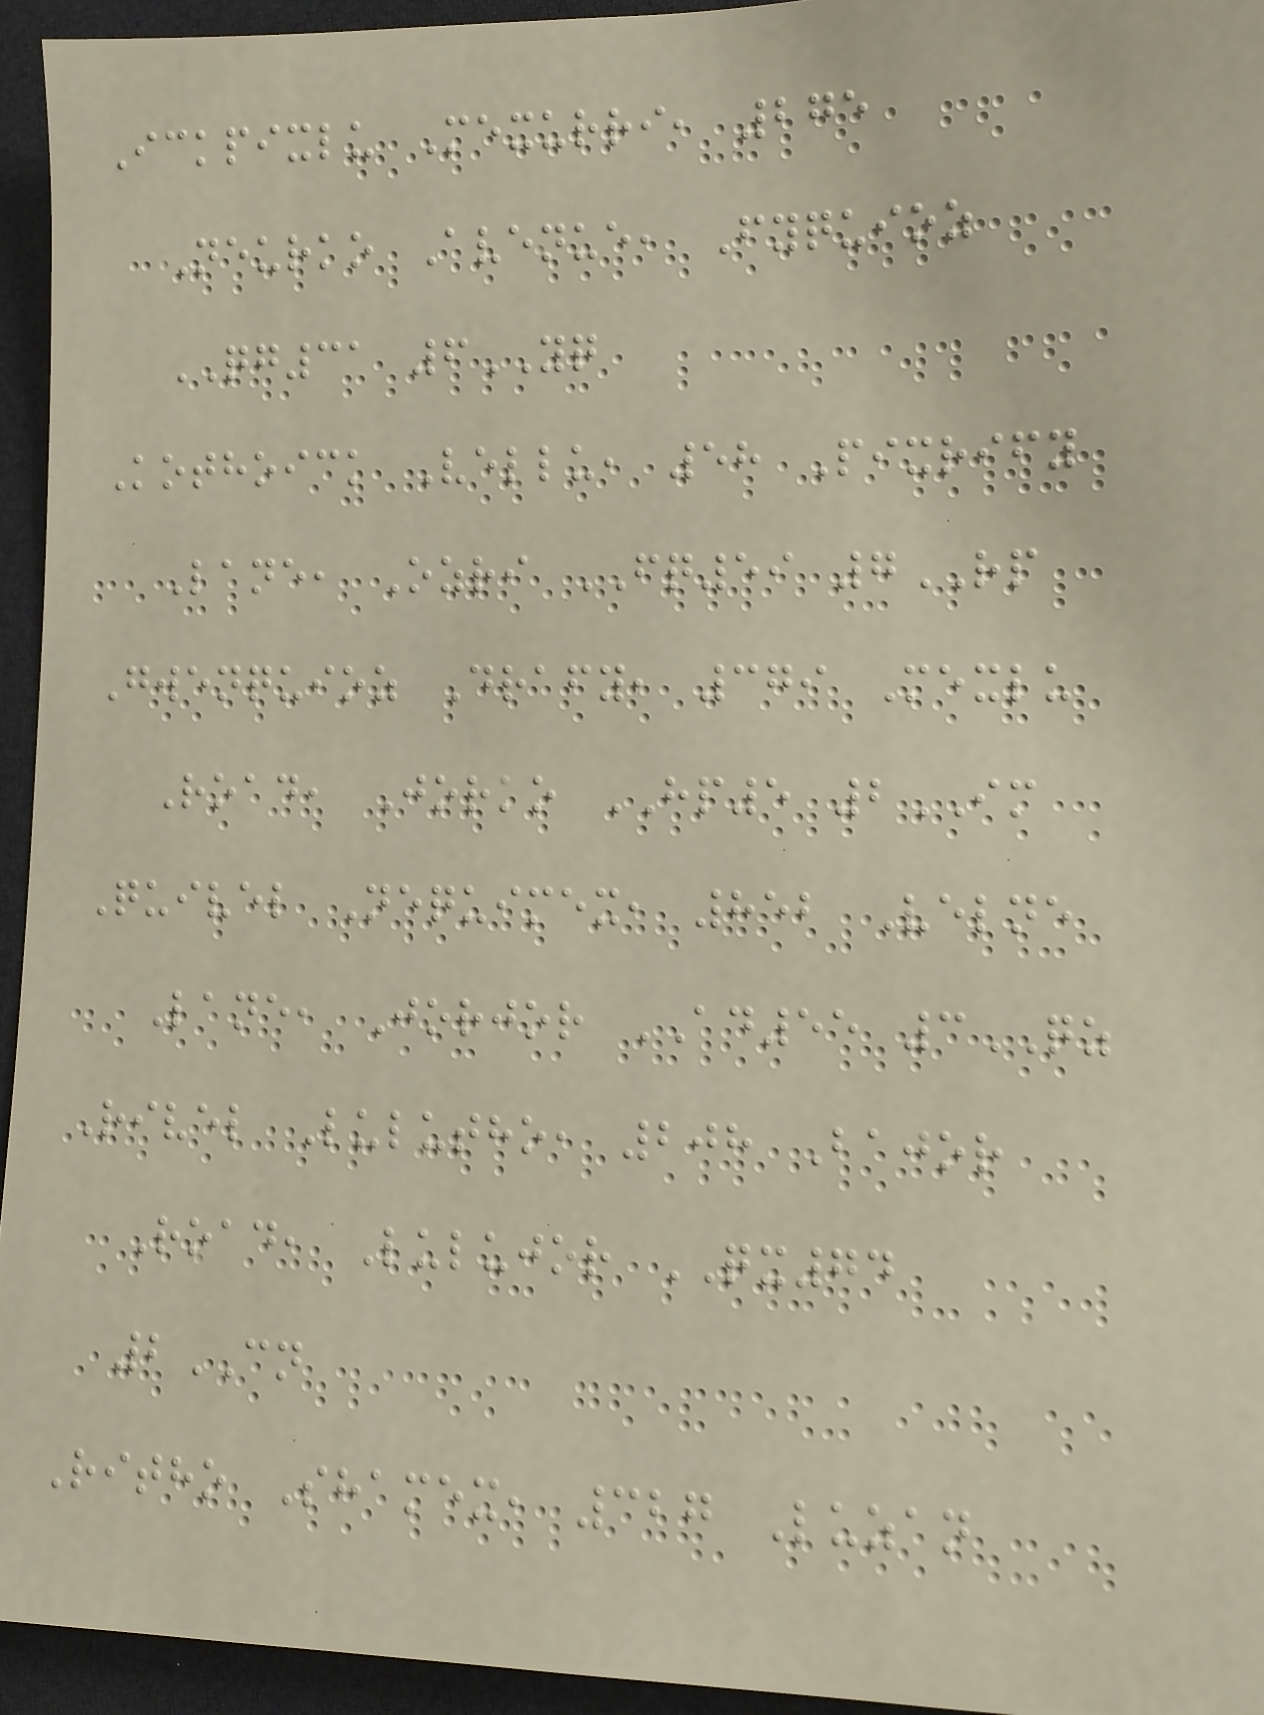Ickpixlu Mexurri, 275
Neurko Avenue, Fyquioz
QG31 6YQ
Kothoick Vellu, 58 Pixrify
Lane, Ozri FQ59 7RP
Gwenquioz Drafy, 379 Mexlu
Road, Jorko HP5 2IM
Quivel Nequimex, 852 Velne
Lane, Jorjor AD55 3QZ
Rivel Lulutho, 208 Bajor
Road, Lulujor QX74
2CN
Ritho Shamex, 327 Luzan
